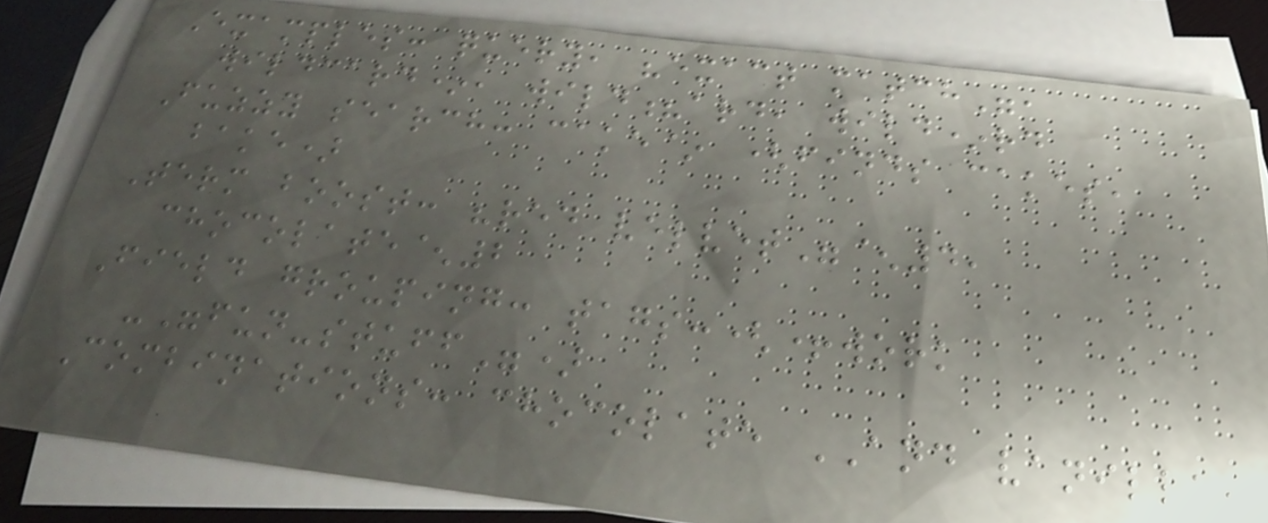Examples: query, "exact match",
wildcard*, wild?ard, wild*rd
Fuzzy search: cake~ (finds cakes,
bake)
Term boost: "red velvet"^4,
chocolate^2
Field grouping: tags:(+work
-"fun-stuff")
Combinations: chocolate AND vanilla,
